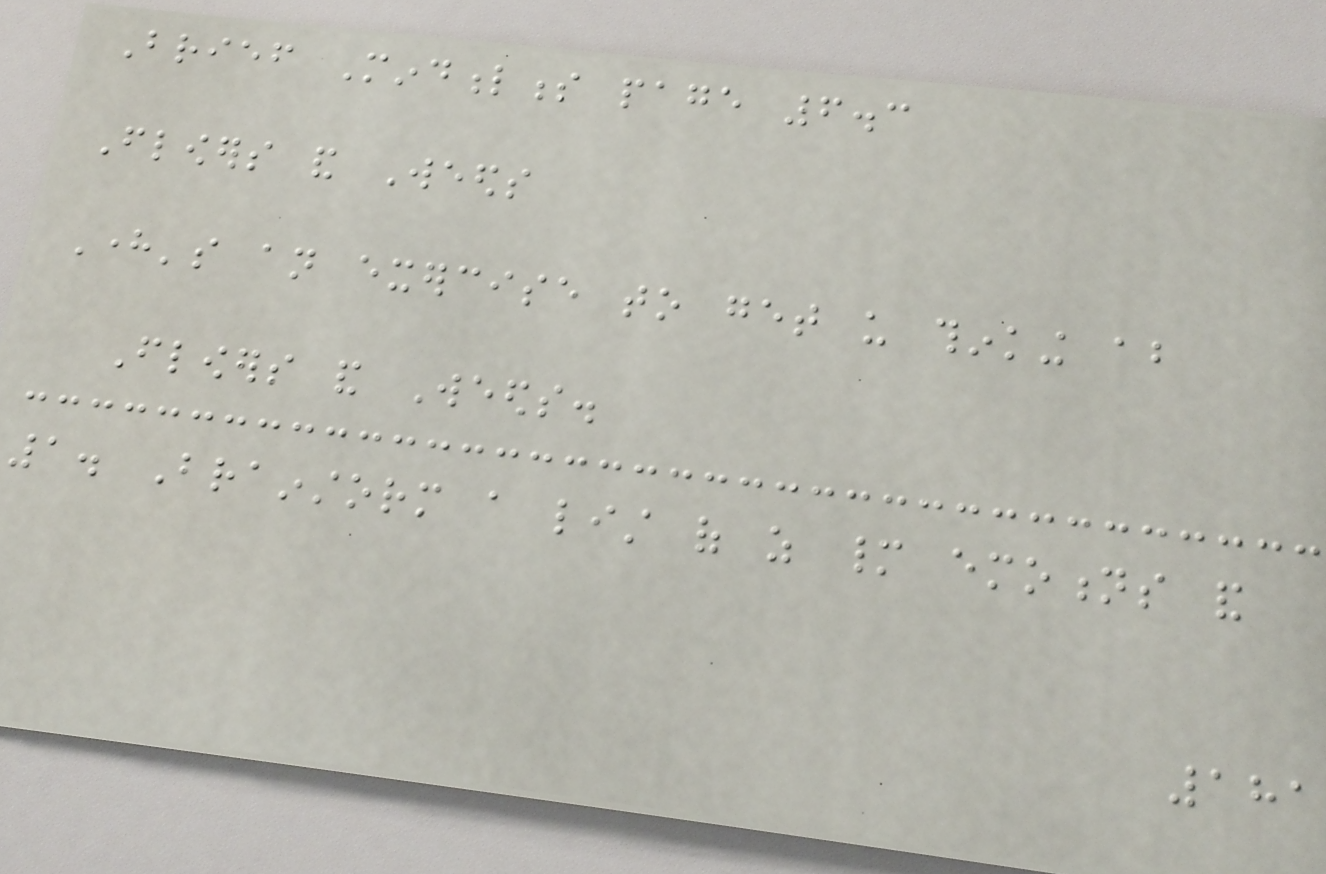Brief Mindfulness page 6.3
Flowers and Weeds
Here's an exercise to get us thinking about
Flowers and Weeds.
1. Brainstorm a list of as many emotions and
181
